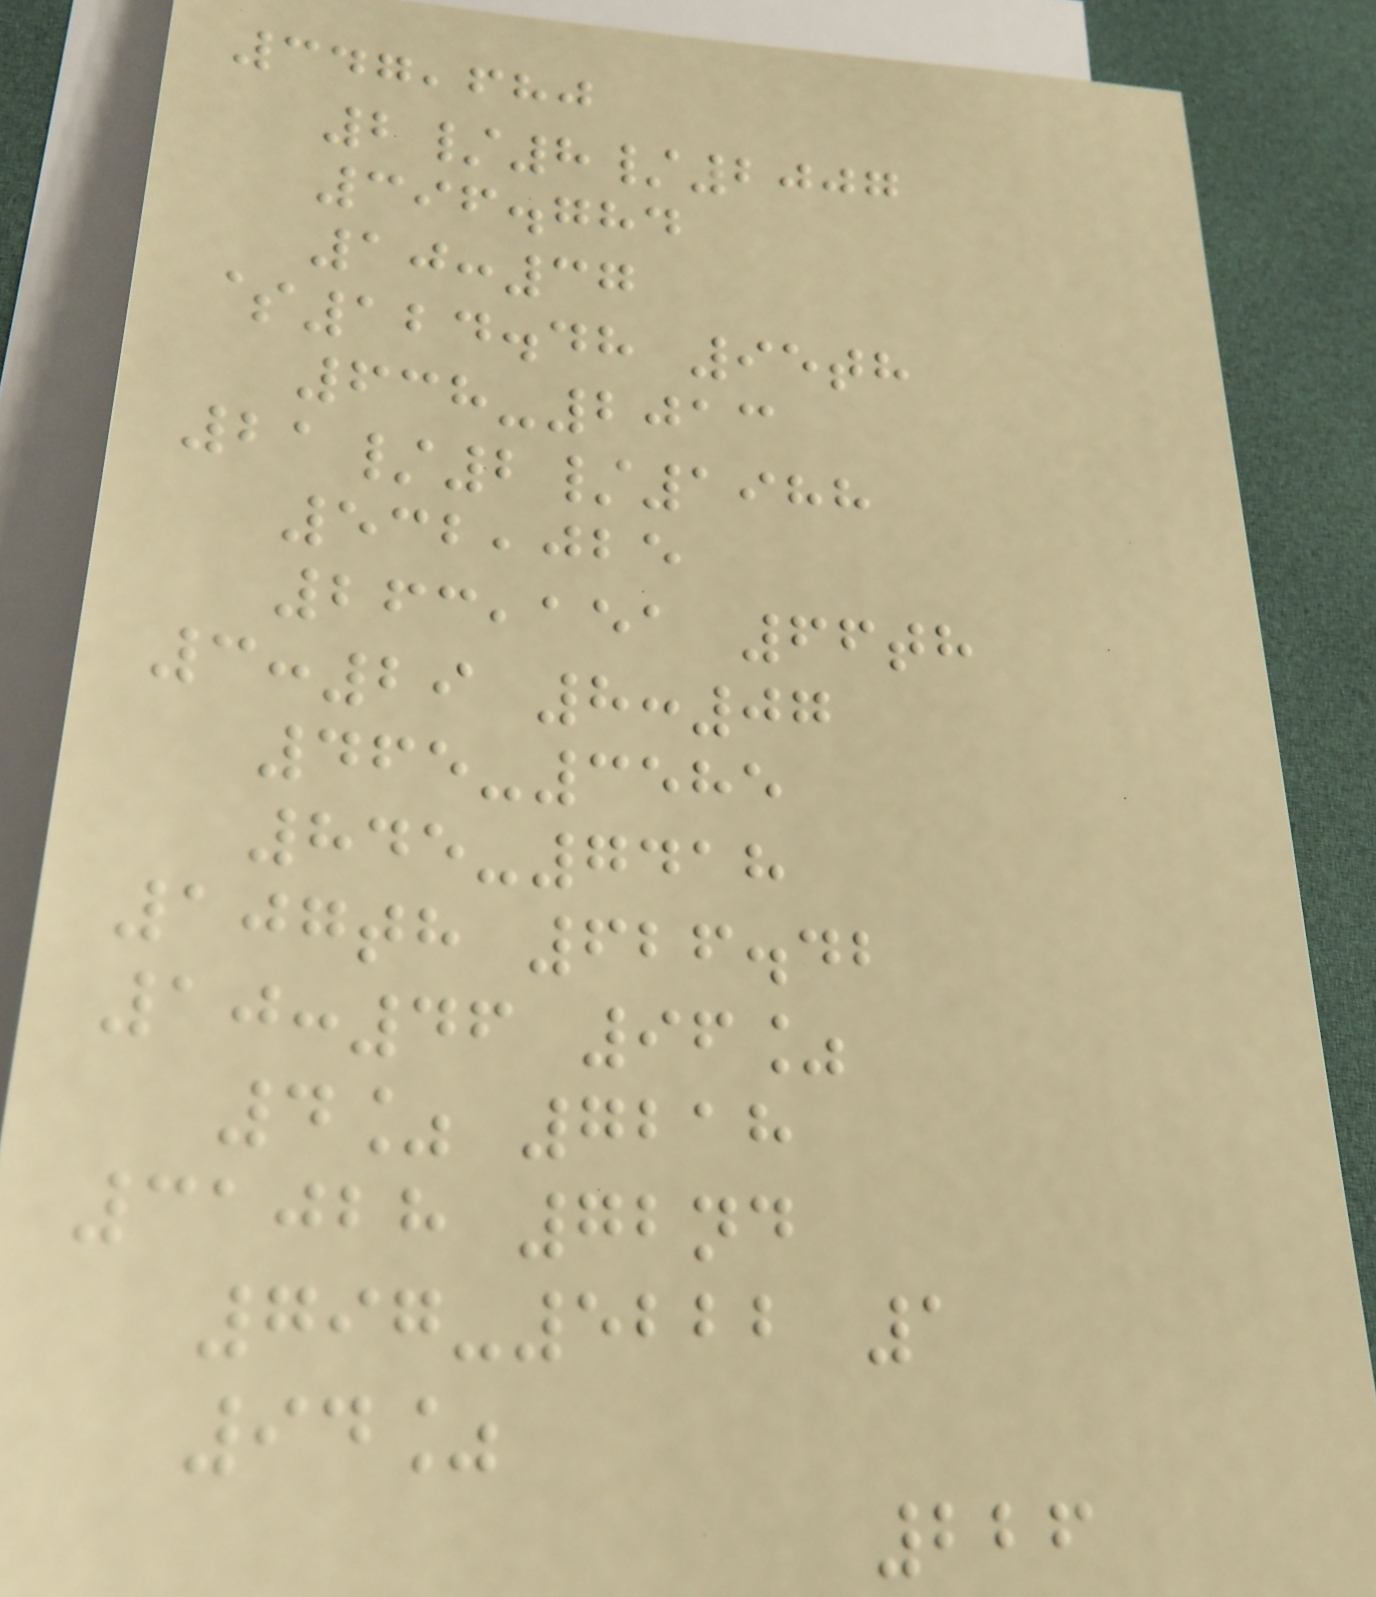347,680
2/8/2007
396.784
10:37
$124.48 95th
638-2013
21/2/1988
532,025
263,151 66th
3:29 8:07
465-3585
845-7418
107th 626.42
10:46 96%
4% 7218
31028 72nd
797-5222 1
94%
226
